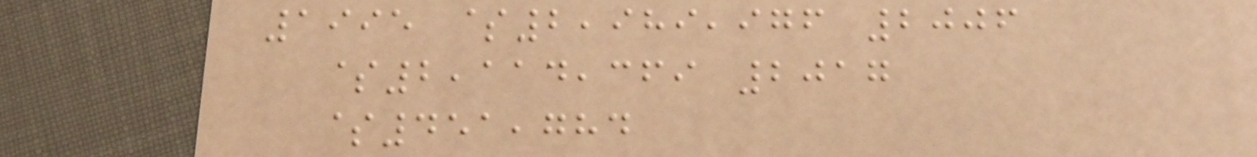1995 $2,989,976 2006
$2,114,369 2017
$451,784
